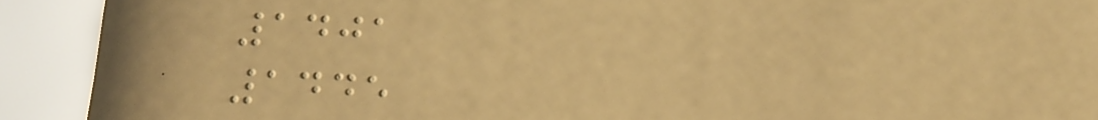1401
1445
